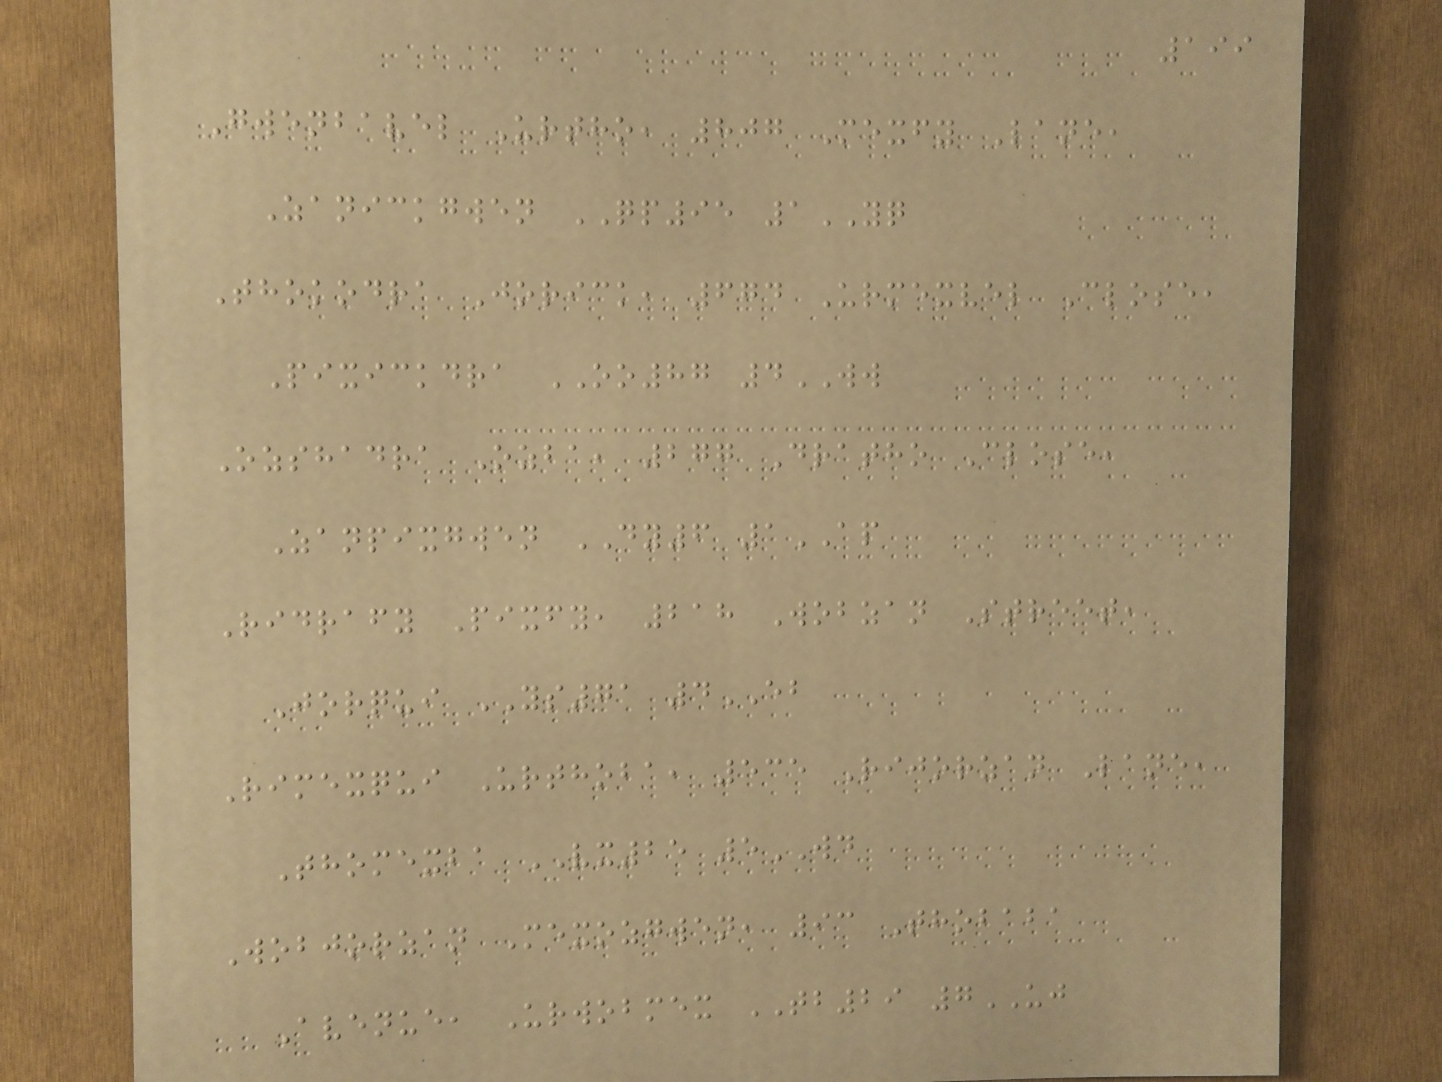199
Gwenbavel Urtho, 807 Mexfy Lane,
Zanickgwen QP95 1YQ
Thokodra Jorick, 674 Urmexvel Close,
Pixickdra OO87 4WW
Ozshadra Ozba, 277 Dratho Close,
Zanpixgwen DY6 1AP
Ridrafy Pixfy, 218 Wobzan Street,
Jorqui YS71 4EB
Rimexqui Urthoba, 535 Rijorzan Lane,
Thomexba VX25 5WD
Wobjorzan Mexozgwen, 93 Thobaba
Avenue, Urwobmex TB29 7UJ
